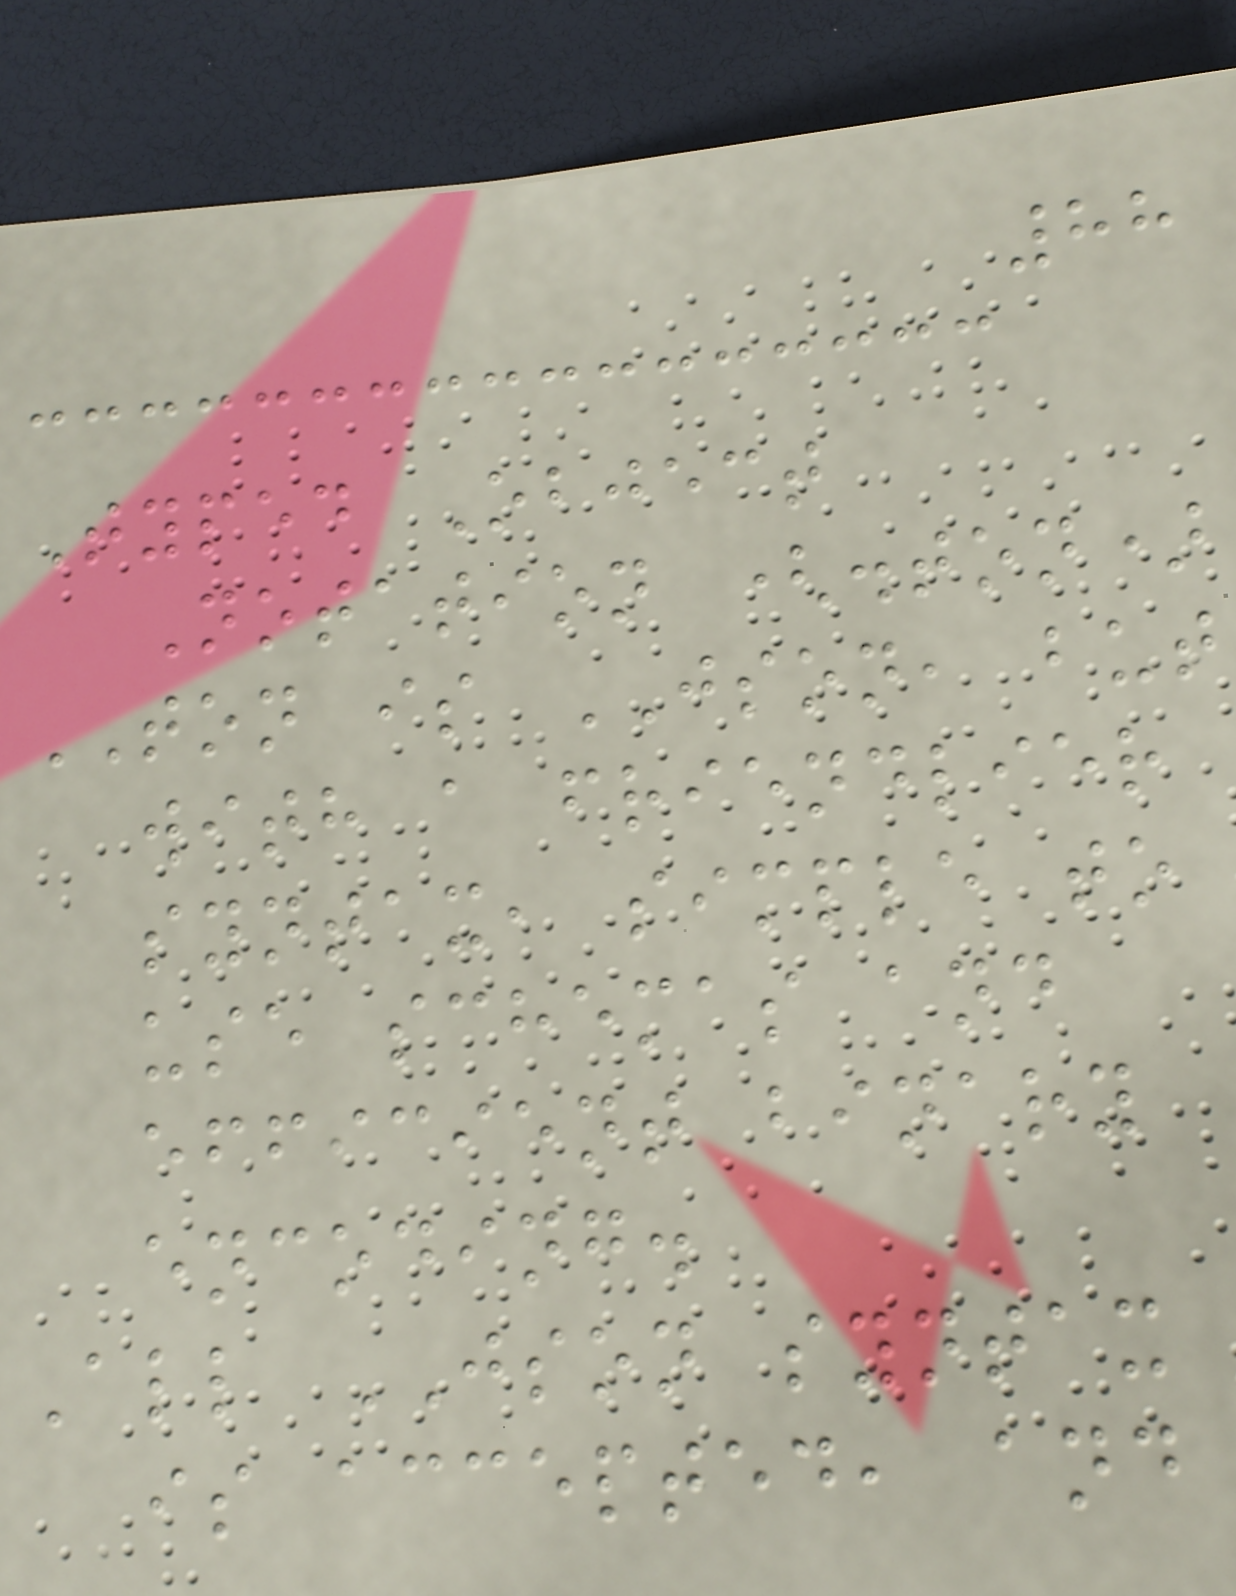88
Typed Object
Notation (.ton)
TON is JSON, but
with a friendlier
syntax, simple to
use schemas and
efficient binary
encoding.
All JSON syntax
is accepted, and
